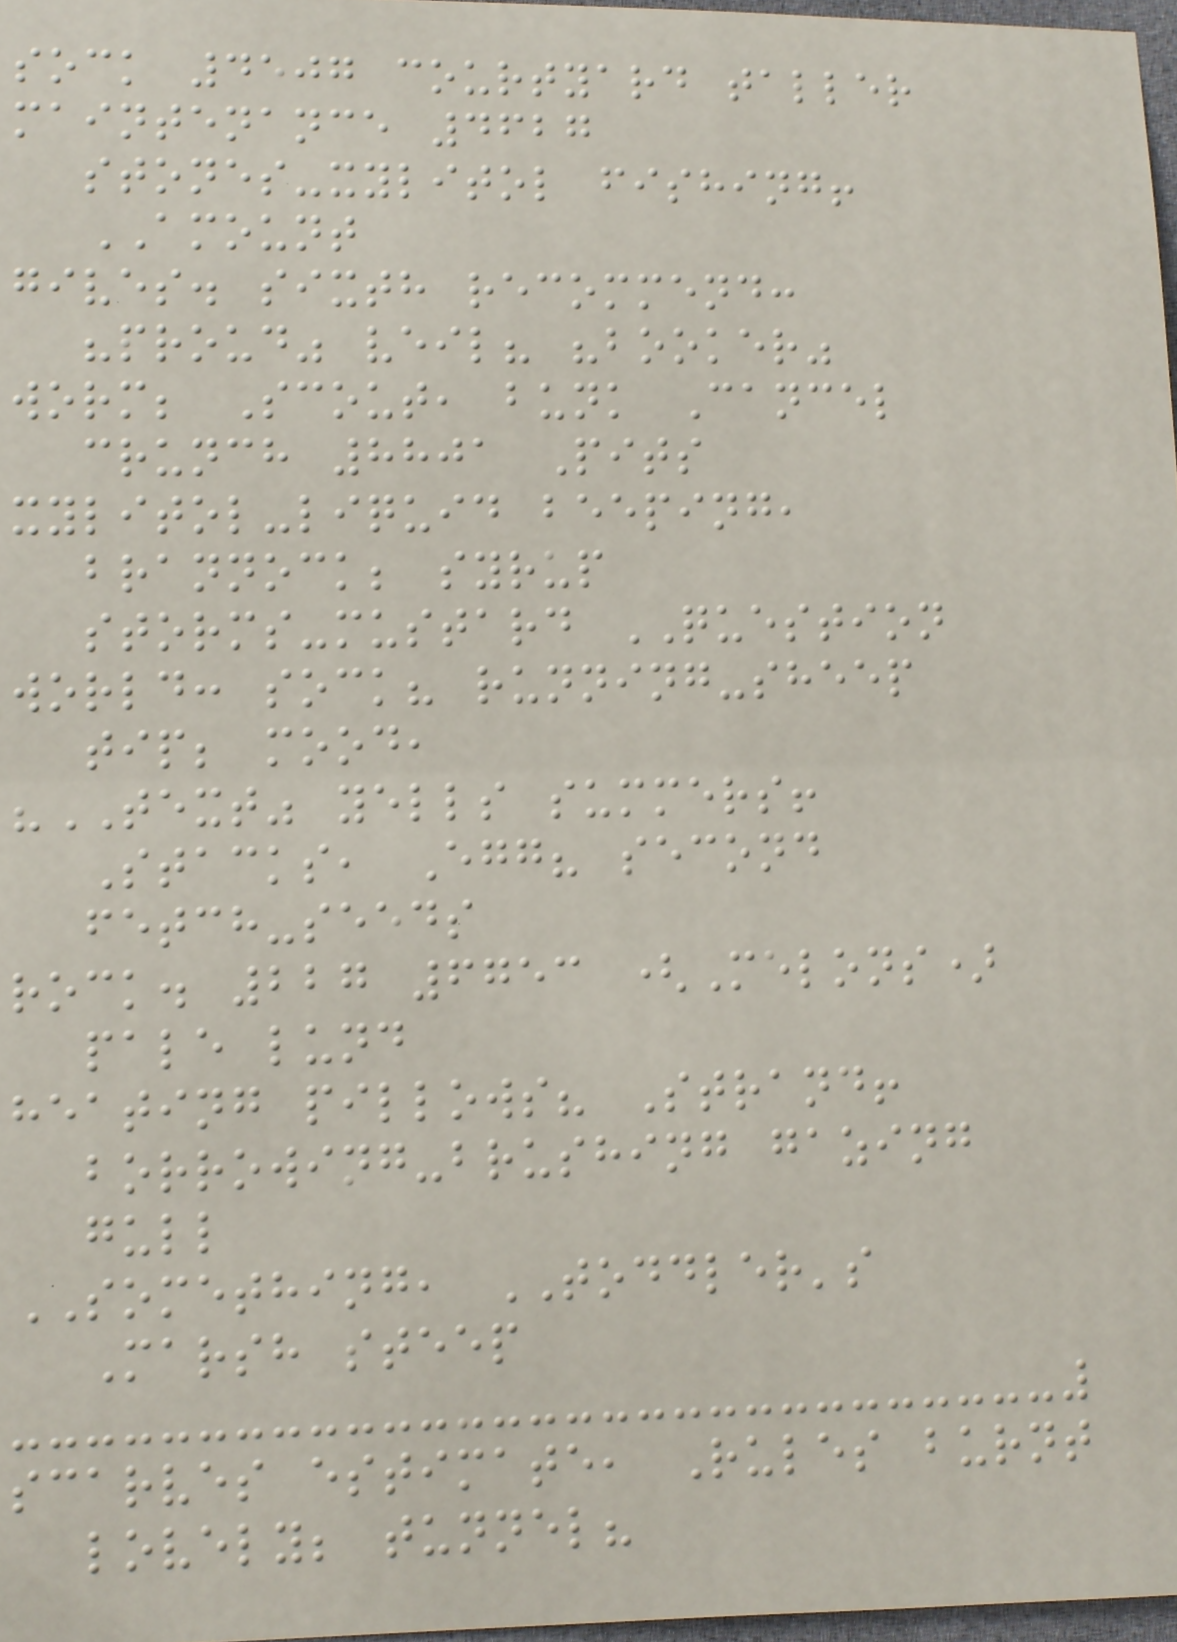sock 4507 courtyard taller
maintenance 4627
stones-xylitol fishing!
AMOUNT
gives. sixth recommend:
"proud" veil? "booker"
worm; Scout, bunk Cancel
crunch 8801 Pits
xylitol-liquid beeping,
brannock; syrup
storms-mustard QUESTION
world: sock? running-sheep
tip; mood,
"TEXT" yells summers!
Stacks, Egg? second
fetch-seeds
rock. 227 6753 (Melons)
pale lund
heating pillows? Strand!
borrowing-brushing gazing
gull
SOMETHING, TODDLER's
Marsh steep
scarves estimate, Rules burnt
lovely; tunnel?
